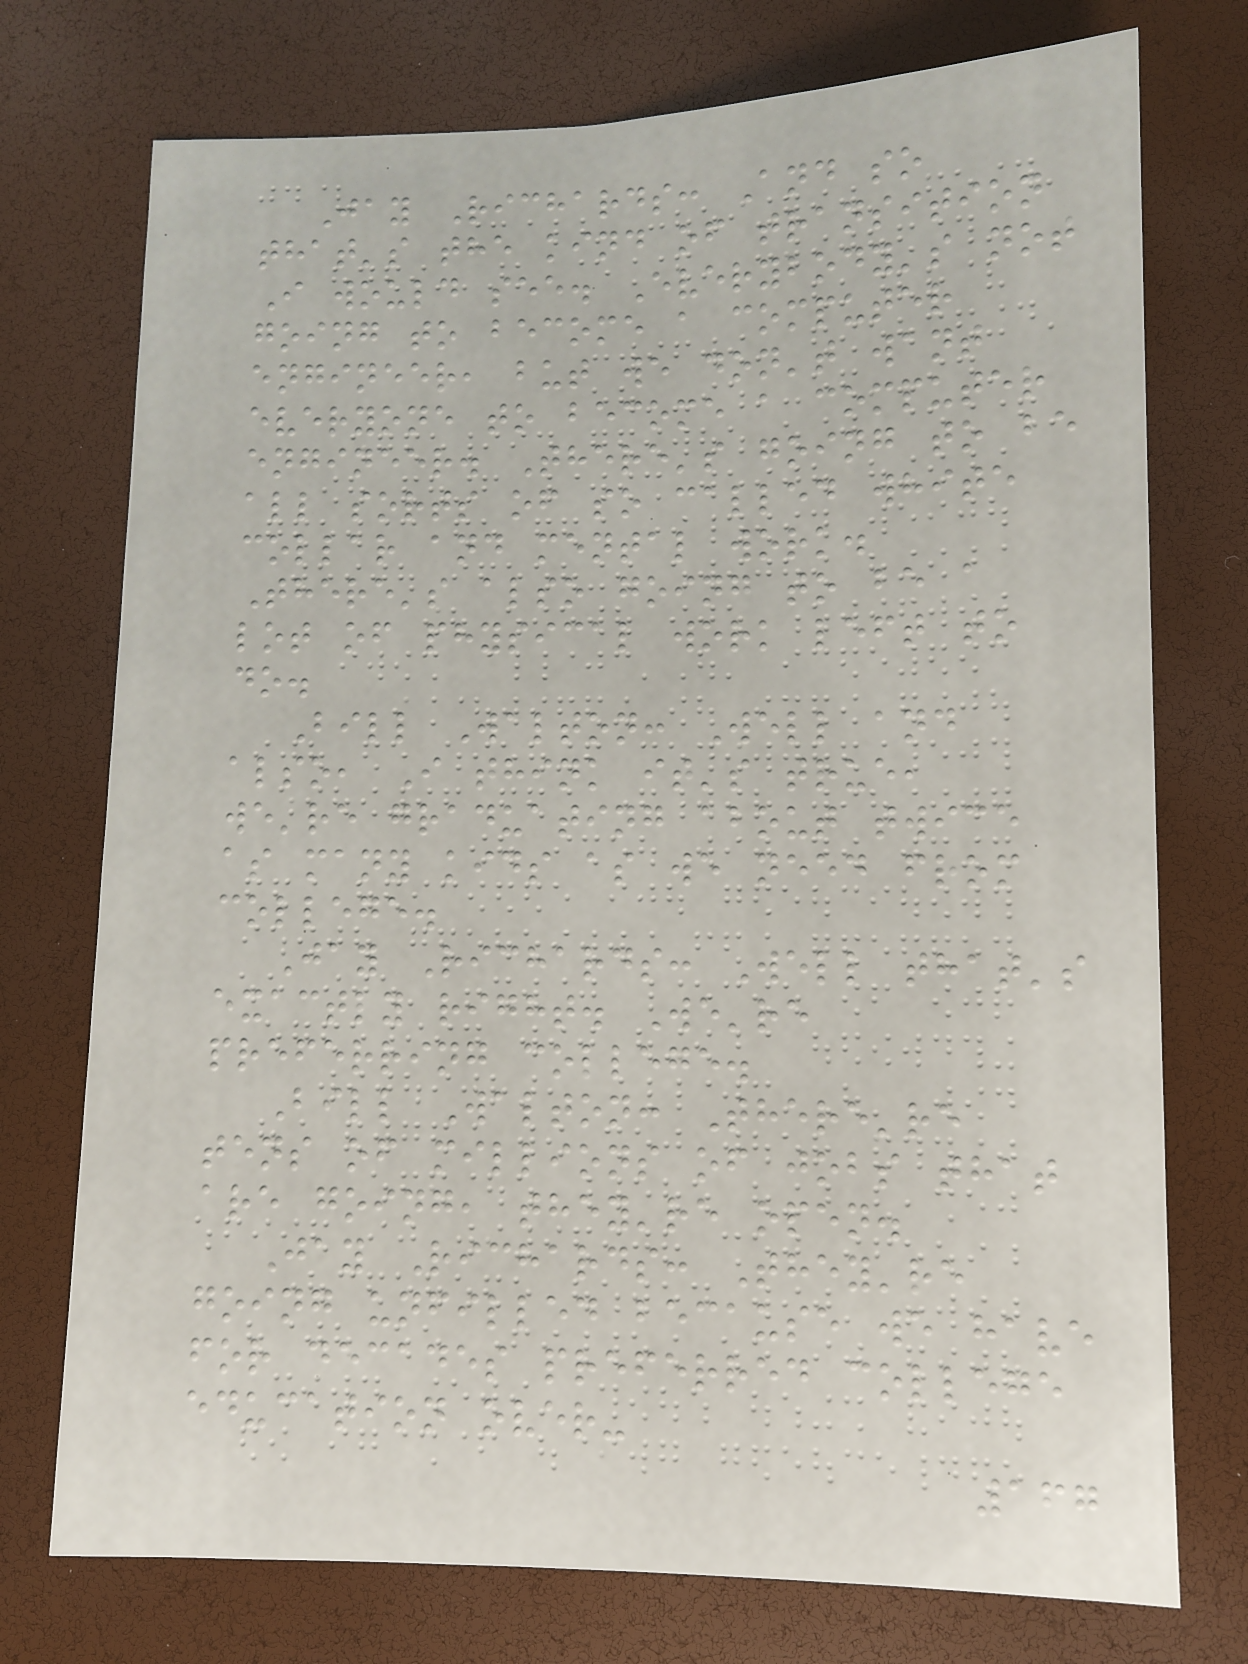Jay Richards: And so
that's the kind of transition
I would see. Everybody's not
going to become a computer
engineer, but we don't want
everyone to become a computer
engineer. There's going to be
all sorts of so called white
collar and mental work.
There's also going to be a
lot of physical work left to
do.
Bill Walton: Well and
also, I think it's true,
we're graduating about twice
as many kids as we need from
college.
Jay Richards: Well that's
exactly right. We're
preferring college.
Bill Walton: There're
tens of millions of jobs that
are going, they're open.
Jay Richards: They're
going unfilled because we have
for decades preferred college
education over-
167
